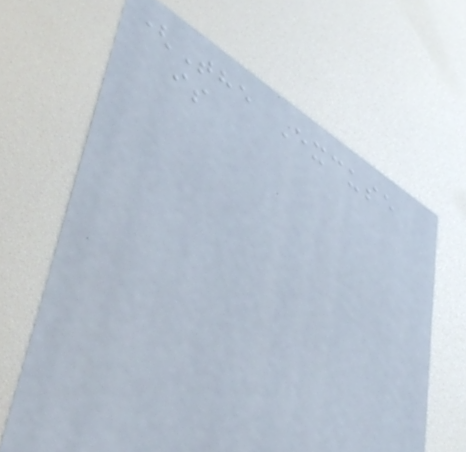(The Excuse
is
